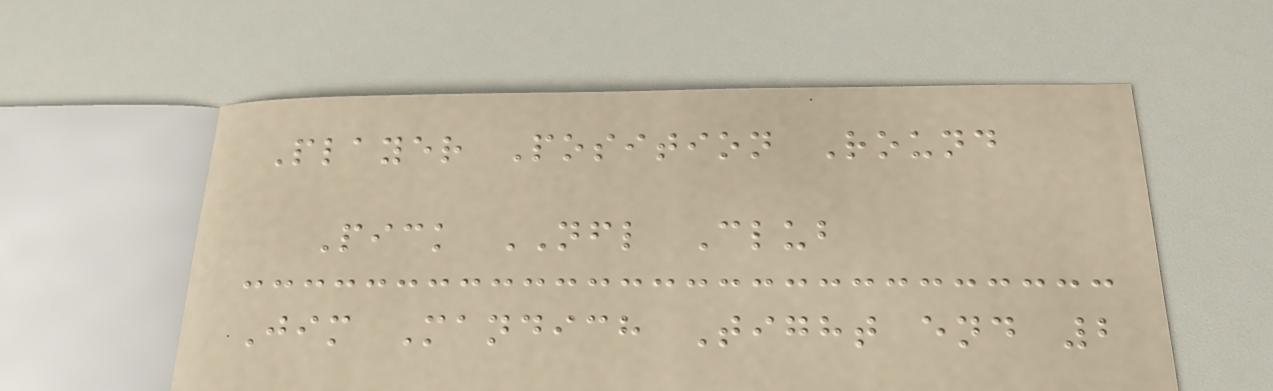Player Position Round
Pick NFL Club
Jim Mandich Tight end 2
